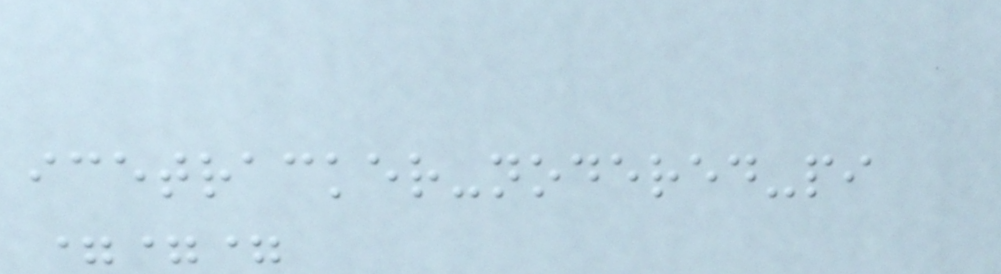icetracker-nodered-pi
===
